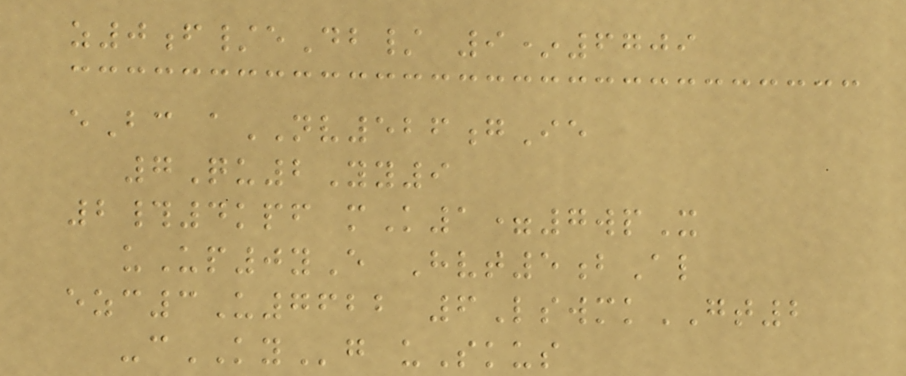z0f/eDb/ 9*6709
eBc aNV526gIe
7Qu2Yy9
2#4kpf mK1=7wpX
uUp0yE Hvt5bAl
ezc3U7622 6LswmkGT2
-cKYg uSkus
